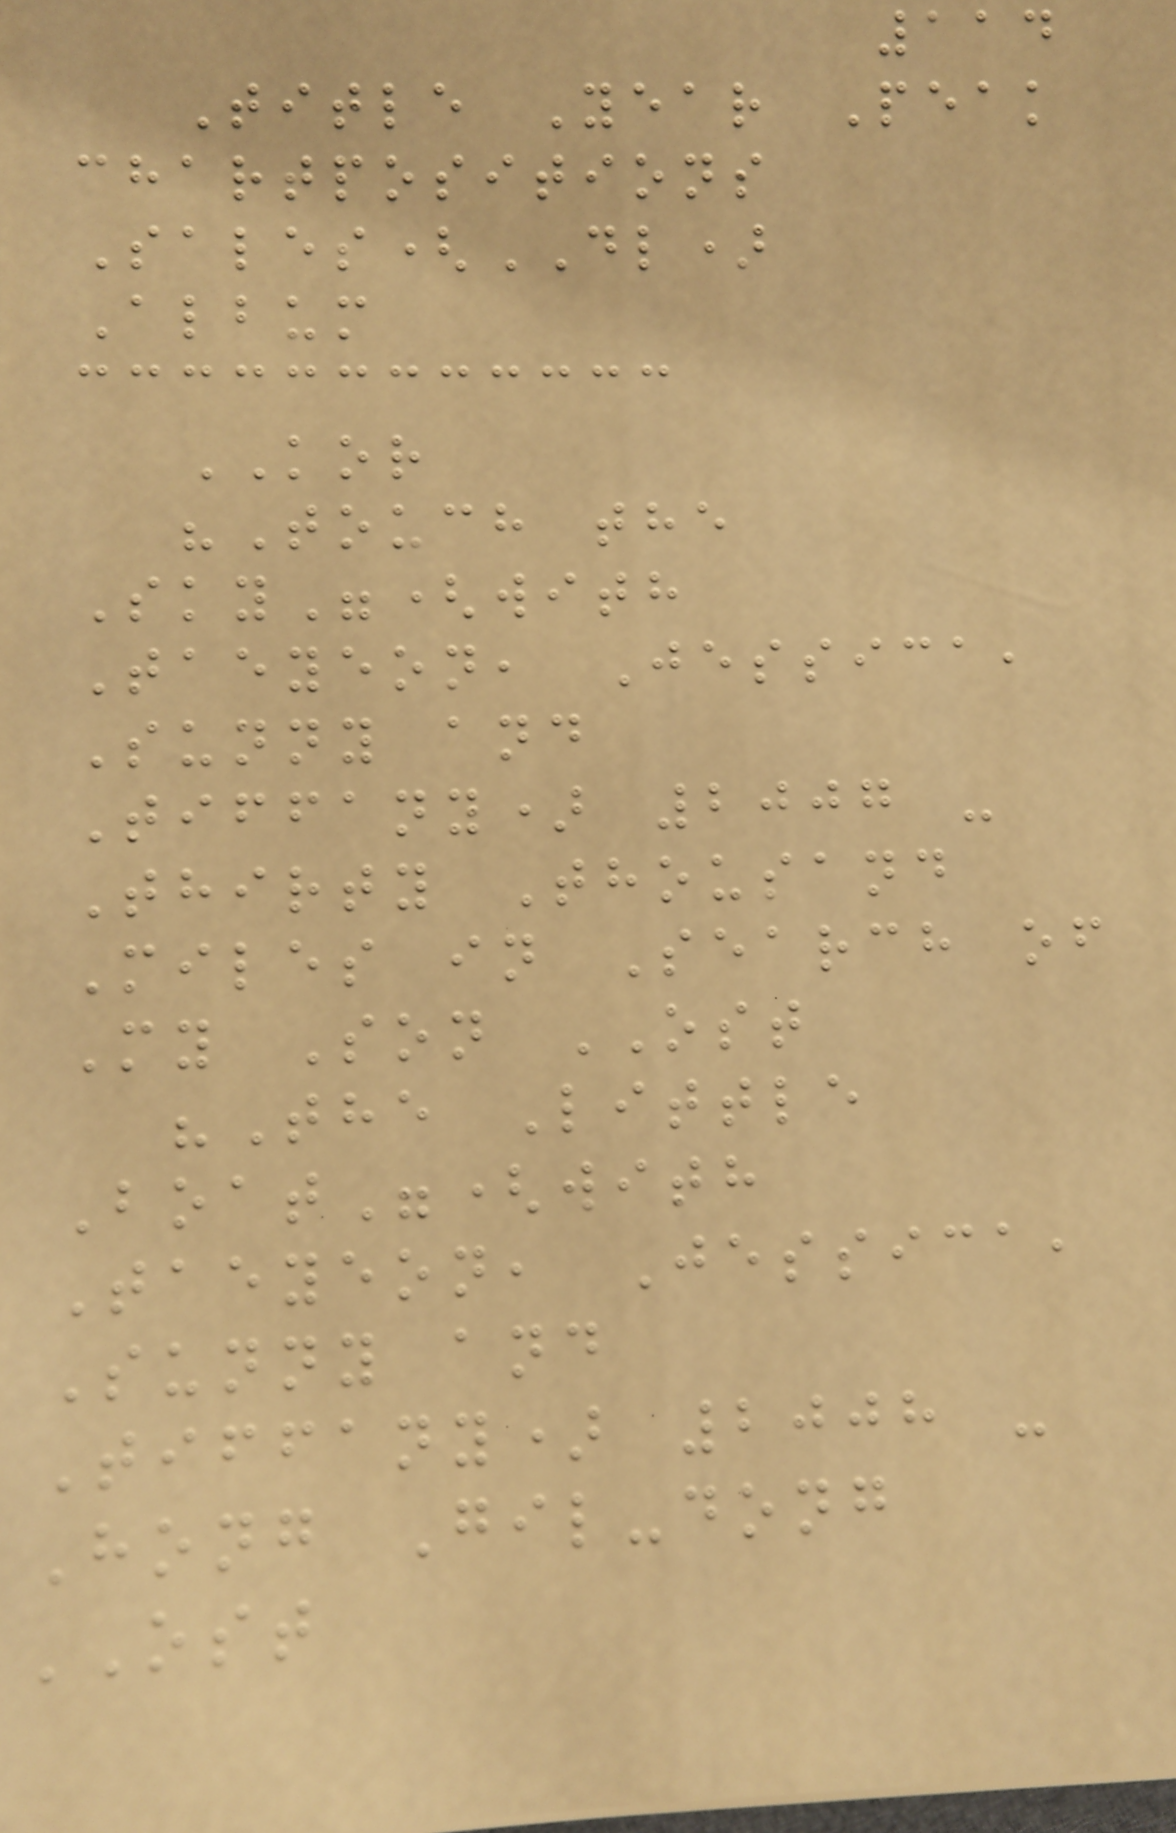114
Title Year Peak
chartpositions
Sales(DL)
Album
KOR
"Touch the
Sky"(with
Taeyeon, Jessica,
Sunny and
Tiffany) 2007 -
Thirty Thousand
Miles in Search of
My Son OST
"The Little
Boat"(with
Taeyeon, Jessica,
Sunny and
Tiffany) 2008 -
Hong Gil-dong
OST
